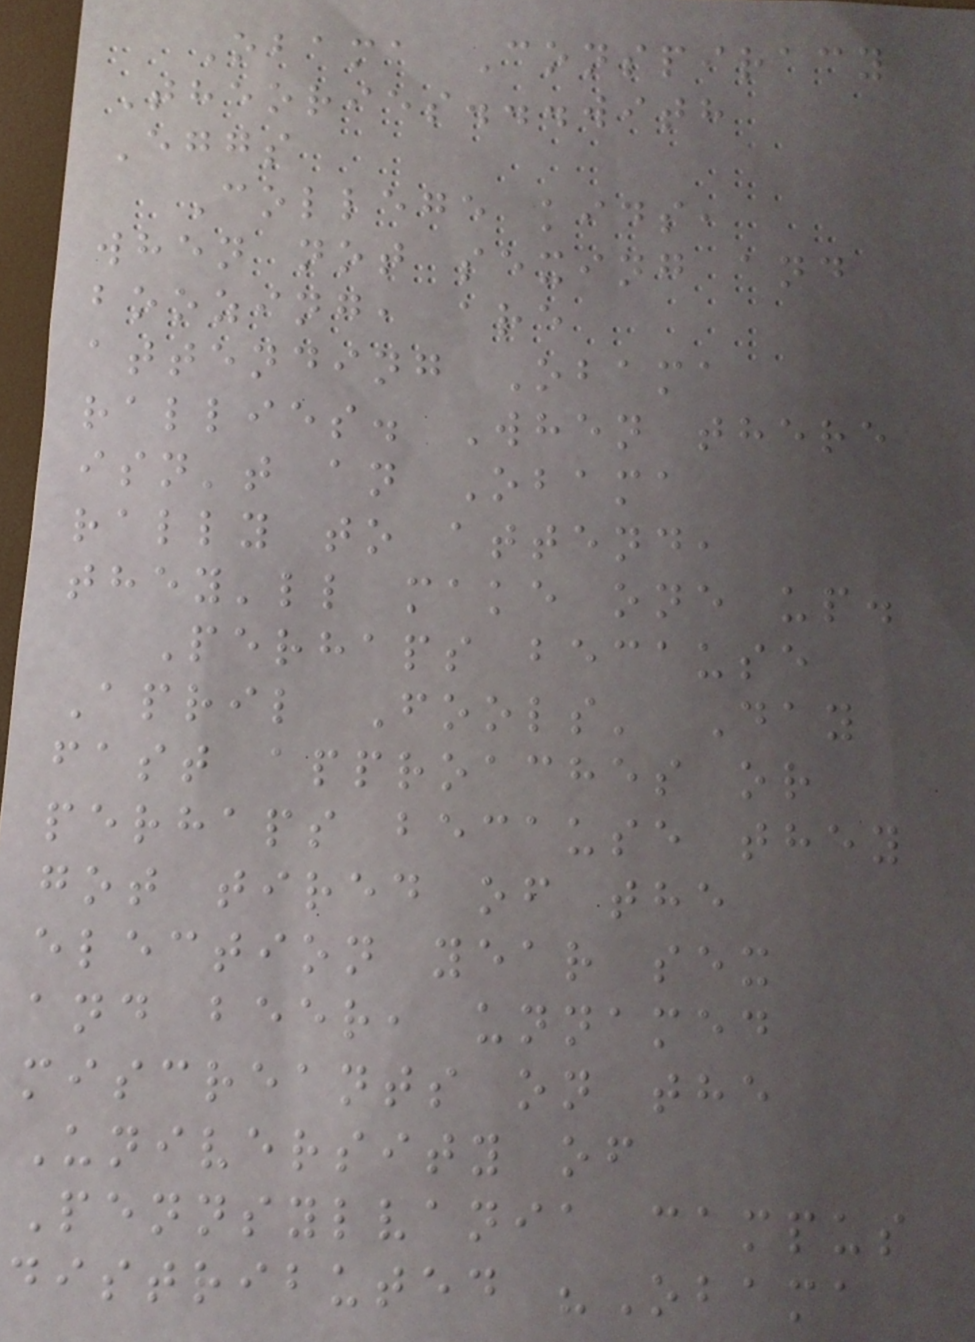Obama Conspiracy
Theories...with
Eggs
College kids,
when not sexing and
boozing, are
attending Obama
rallies. When there
isn't an Obama
rally to attend,
they'll make one up.
Perhaps because
April Fools' Day
fast approaches or
perhaps because they
got tired of the
election year sex
and beer, unnamed
miscreants on the
University of
Pennsylvania campus
distributed "Obama
